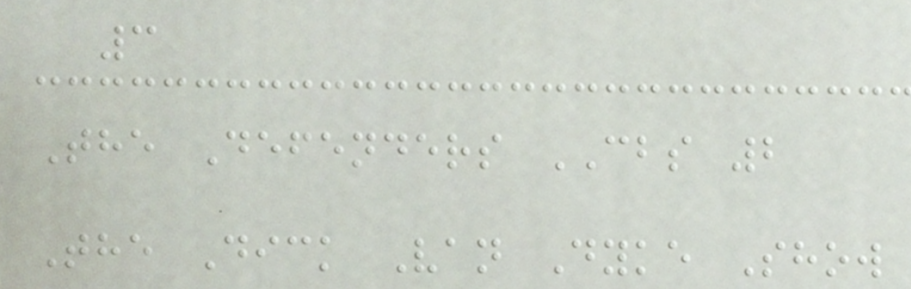3
The Defenders CBS 2
The Dick Van Dyke Show
